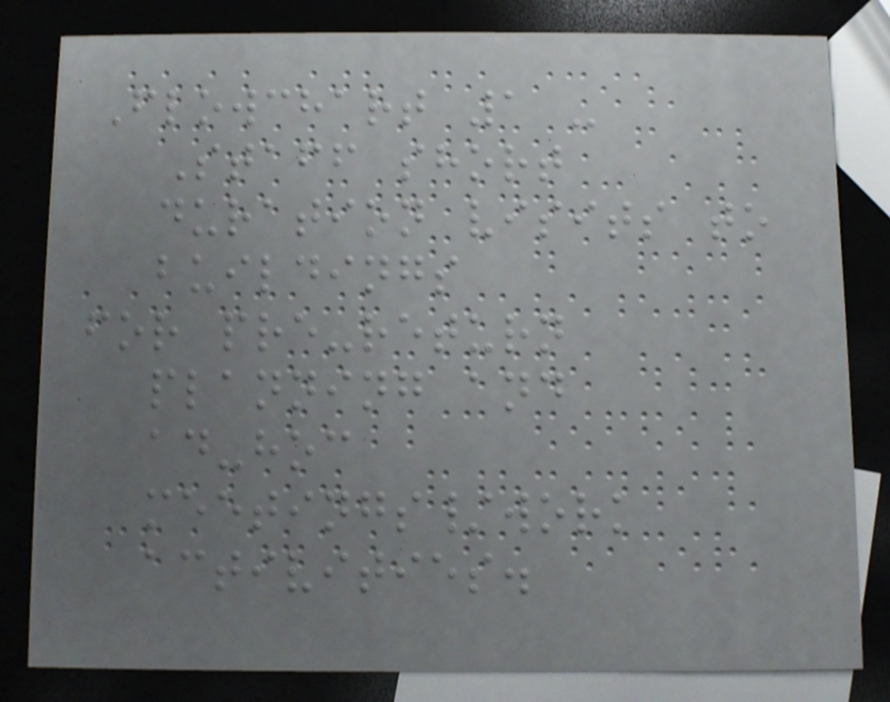Flowchart 1 -
Staff short
duration visits to
buildings
for pre-return
planning and
ad-hoc
meetings/work
activities.
